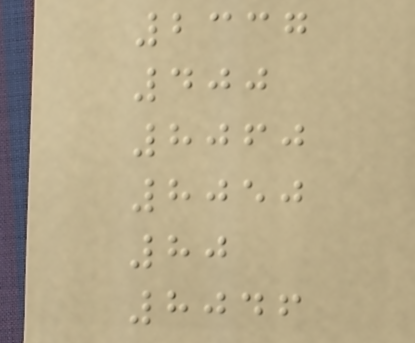2337
400
8060
8050
80
8046
